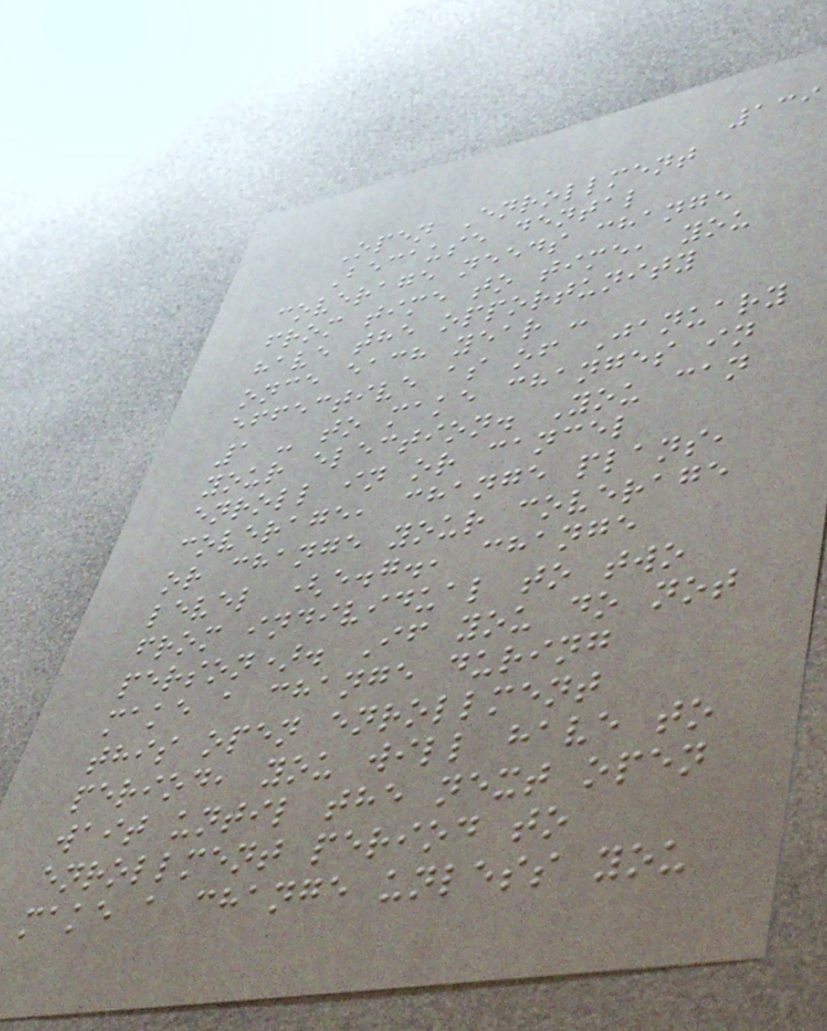139
Open Enrollment
Because dental
coverage needs change
from time to time, you
have the opportunity
once each year -
effective as of January
1 - to make changes in
your election. You can
enroll in or cancel
coverage, change plans,
or change your coverage
level (e.g., change
from individual to two
person). If you do not
make a change during
this open enrollment
period, you will have to
wait until the next open
enrollment period to
make a change unless you
